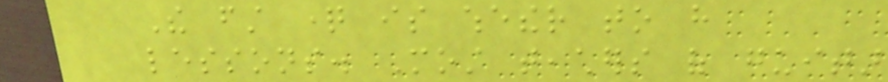The first question is whether to have
lessons. Most teachers of guitar
